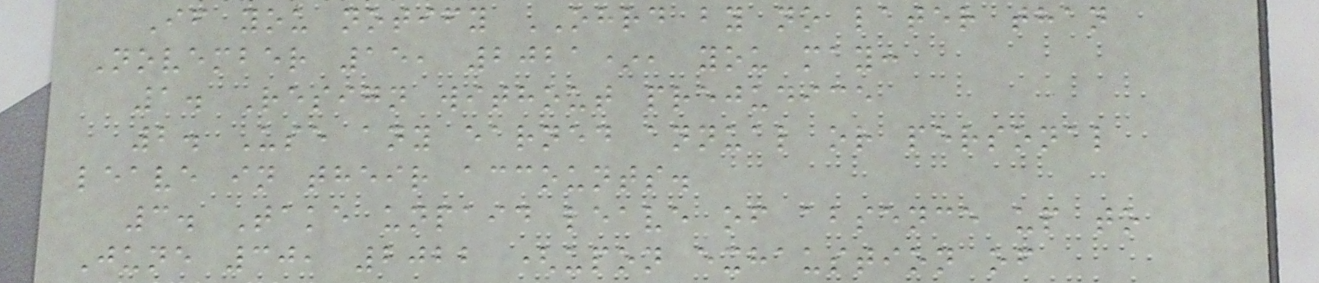If you notify OHRD by no later than
November 15, 2021*, you may:
1. Resign without prejudice
2. Use any earned annual or personal
leave in their accounts.
3. Take unpaid leave of absence up to
June 30, 2022 (upon exhaustion of
